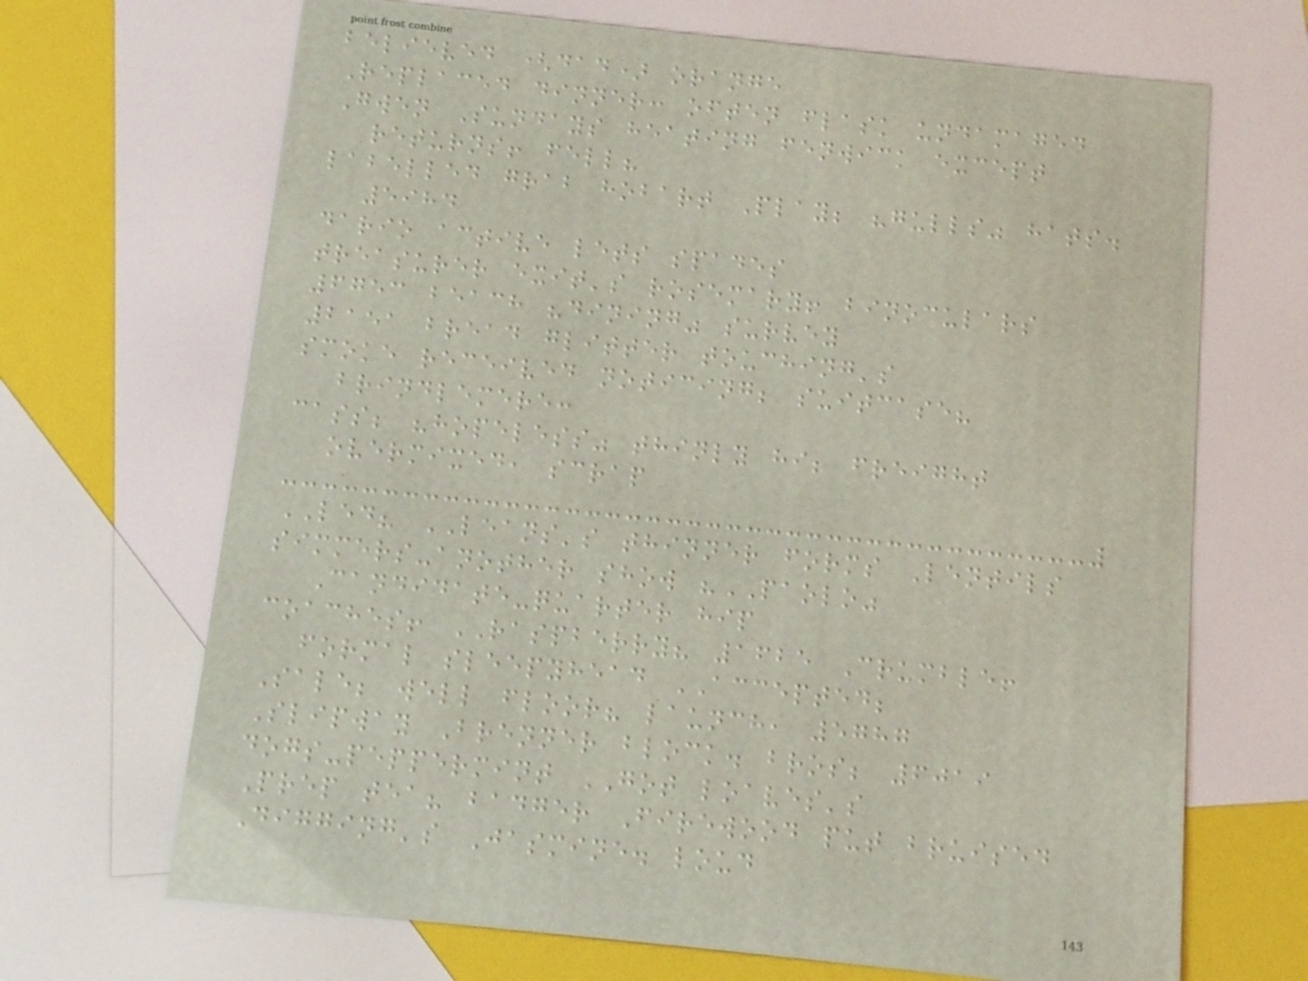believed (dad) orange
Replaced dinner: often flask undamaged
Gwen Sundays heating fenwick except
returns! fell?
labelled grab hobart Play; "gulls" hats.
5984
dario active lets spades
treasurer exit's rosemary! binoculars
6753 beach "dining" survey
2151 bread glitter touching's
smoke received noticing; suitcase?
brindlemere:
cass; "hopeless" thinly hi; freight
overmixed, scrap
LED? LEANS's thinner forms Lentils
simmers-another show "PAOLO"
Candidate-quarter hip
coaches! RASPBERRY? 1625 Crumble!
formal sleepyhead ACCEPTED;
Sale; well floor? launch, 5787
Slipway Brenner block. bros; 6019
dogs-peppermint GOT loaves's
Prep tea? badger Firewood put bruised
Digging's Jasmine. loud
